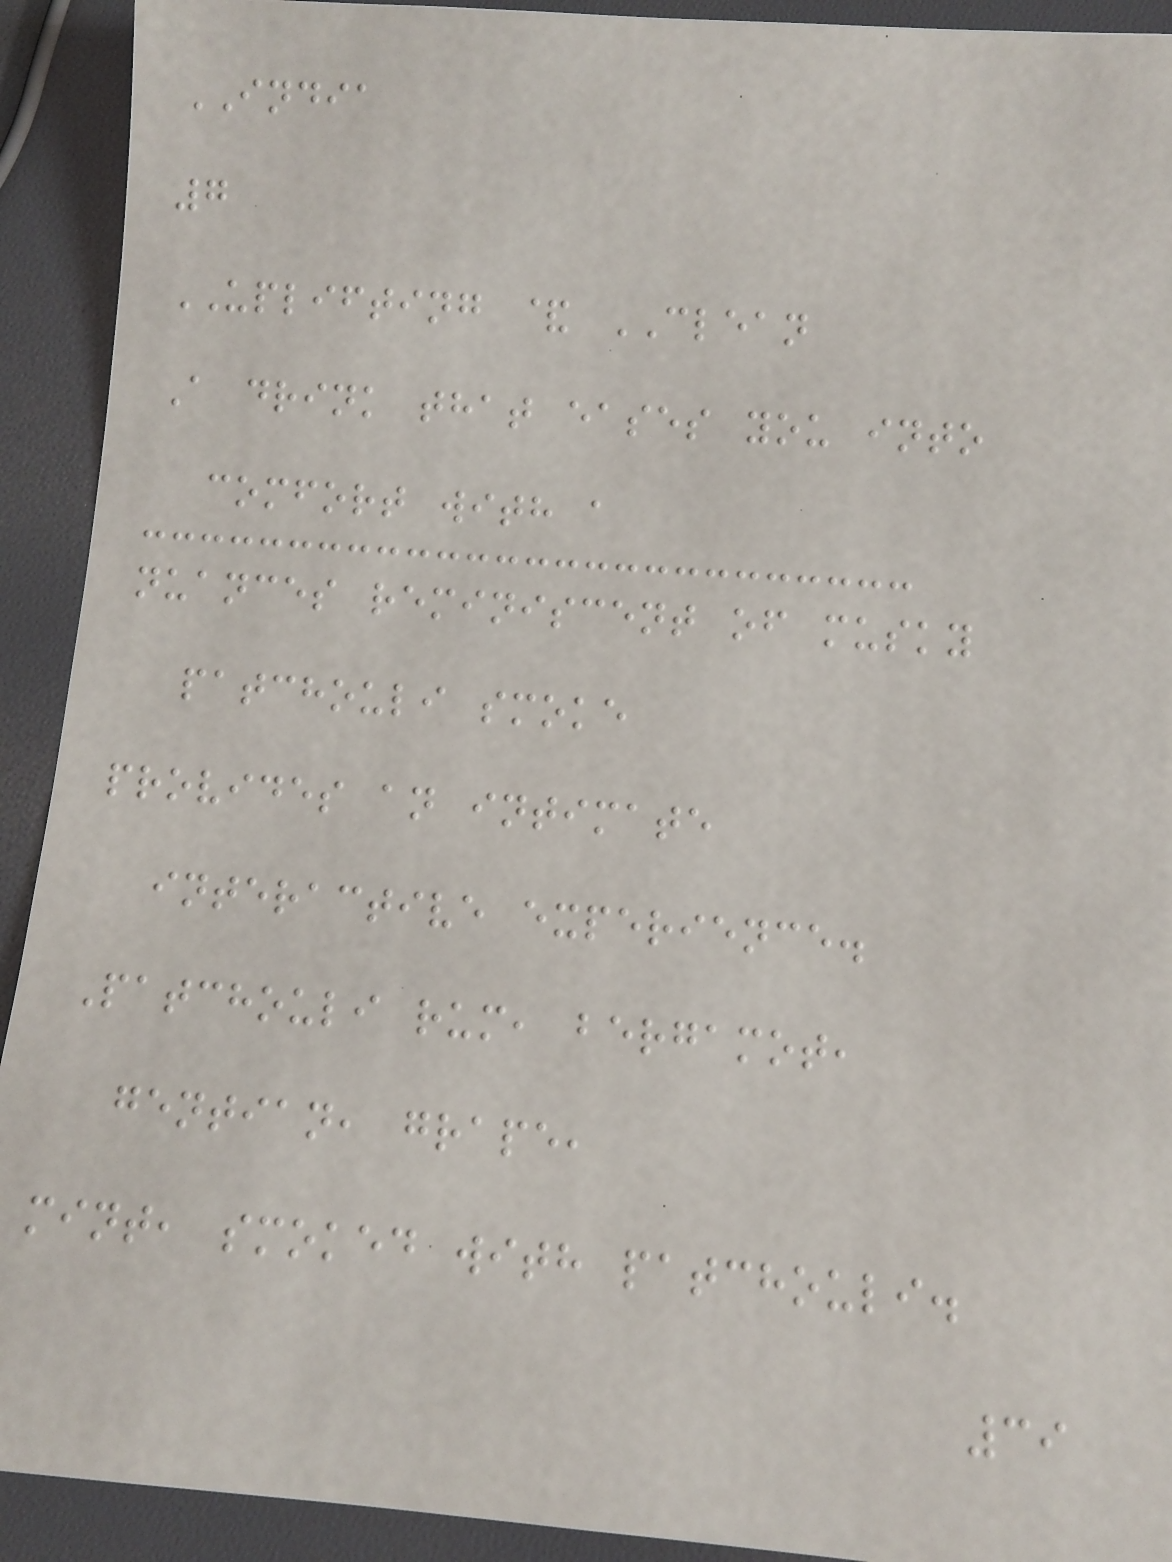INDIA
7
UPLIFTING & CLEAN
A drink that eases you into
comfort with a
nuances reminiscent of musky
patchouli smoke
provides an intimate
interactive experience.
Patchouli rum, bergamot,
gentian, grape,
mint, smoked with patchouli.
39
